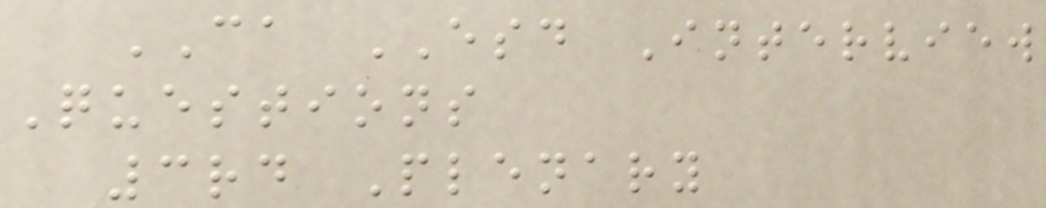CA ESD Interview
Questions
3rd Plenary
